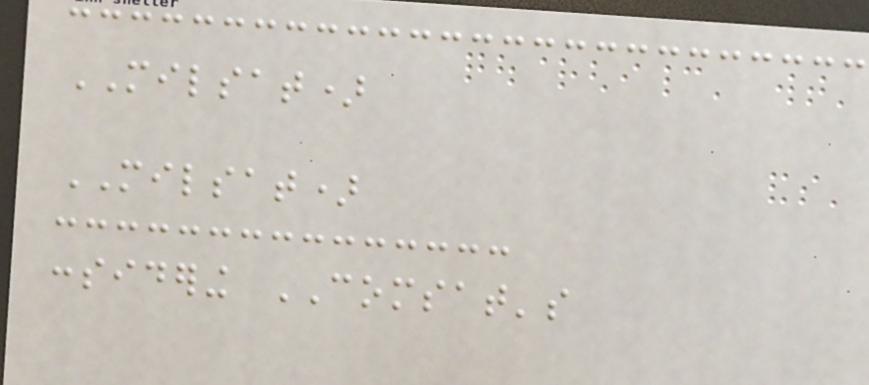MILSAT)
MILSAT)
considering COMSAT's
